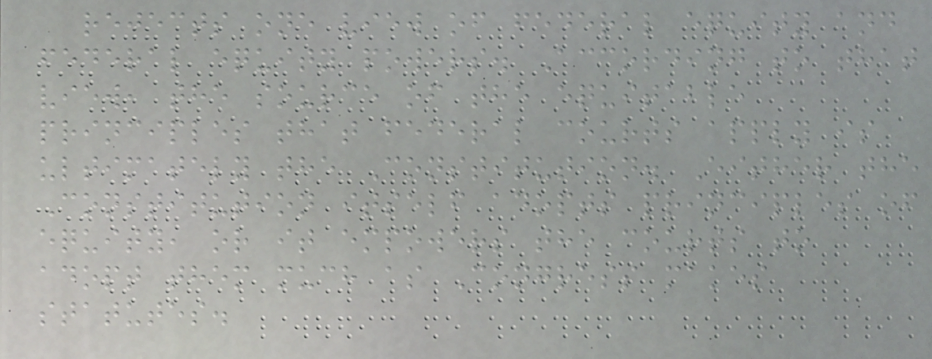rejects one view of federal equity and
federal equity powers. According to that
view, the source of the equitable
principles that federal courts apply is
ultimately the Constitution. Either the
Constitution itself adopts principles of
equity, or it empowers the courts to
adopt them much as Congress makes
statutes.
